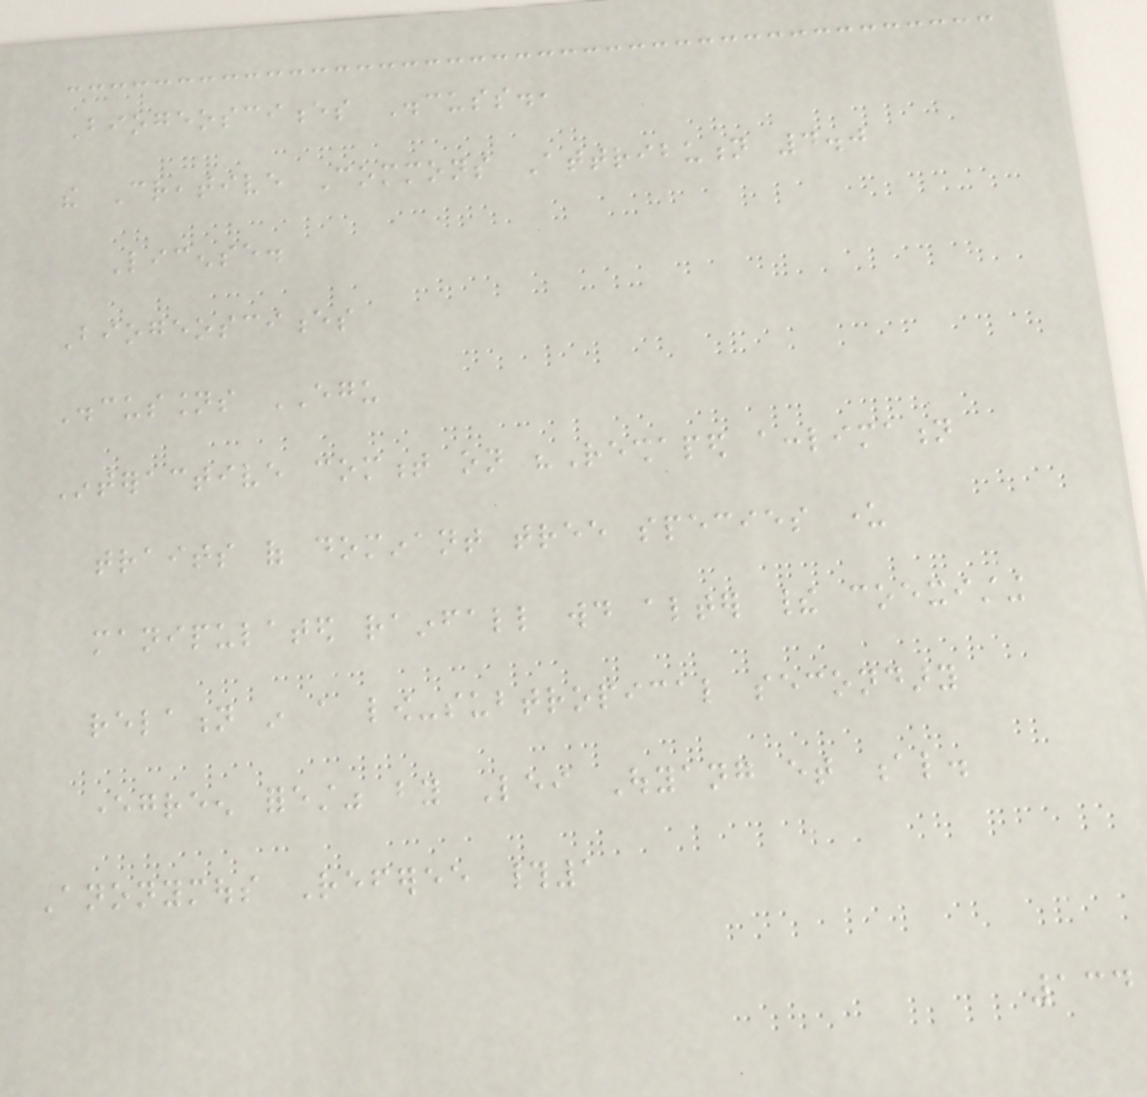Biogeosciences Discuss.,
the Creative Commons Attribution 4.0
License.
Biogeosciences
Discussions EGU
Interactive comment on "Reshaped acclimation
traits of dominant tree species under
manipulated rainfall would alter their coexisting
relation in a low-subtropical secondary
evergreen forest" by Lei Ouyang et al.
Anonymous Referee #1
134
